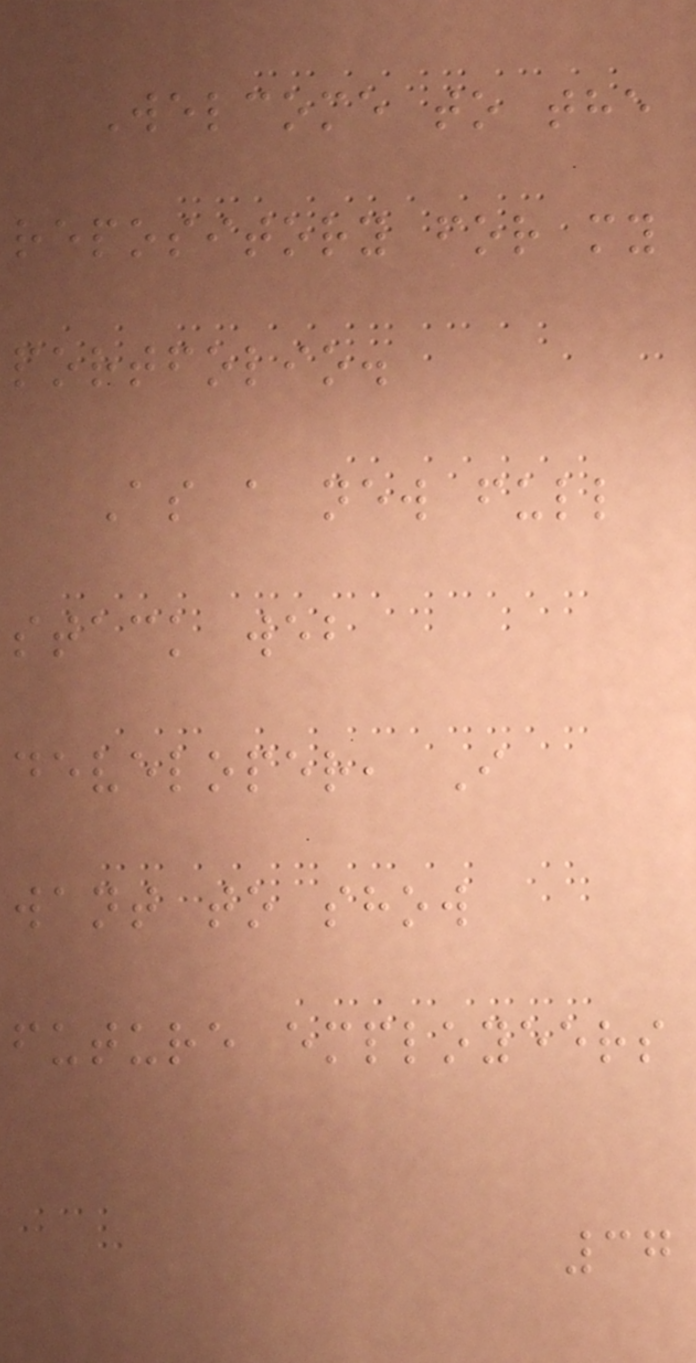Welcome to the
repository for my
portfolio.
As a new full
stack web
developer, I
want to show
future employeers
37
